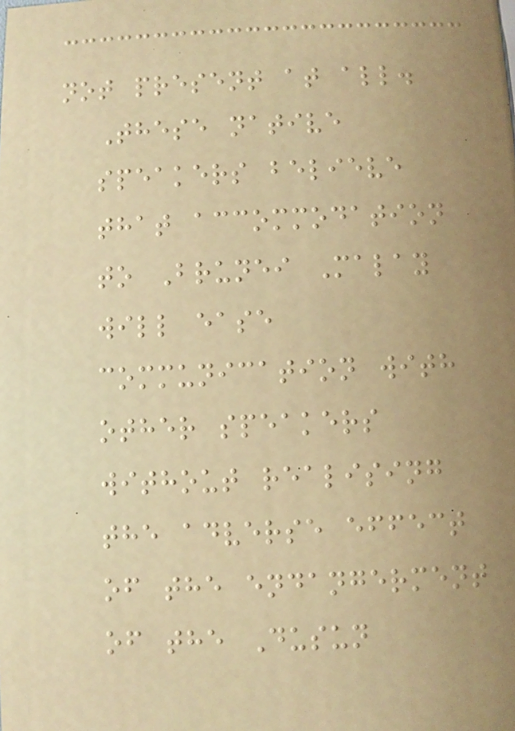not present at all.
These native
speakers believe
that accommodation
to Brunei Malay
will ease
communication with
other speakers
without realising
the adverse effect
of the endangerment
of the Dusun
